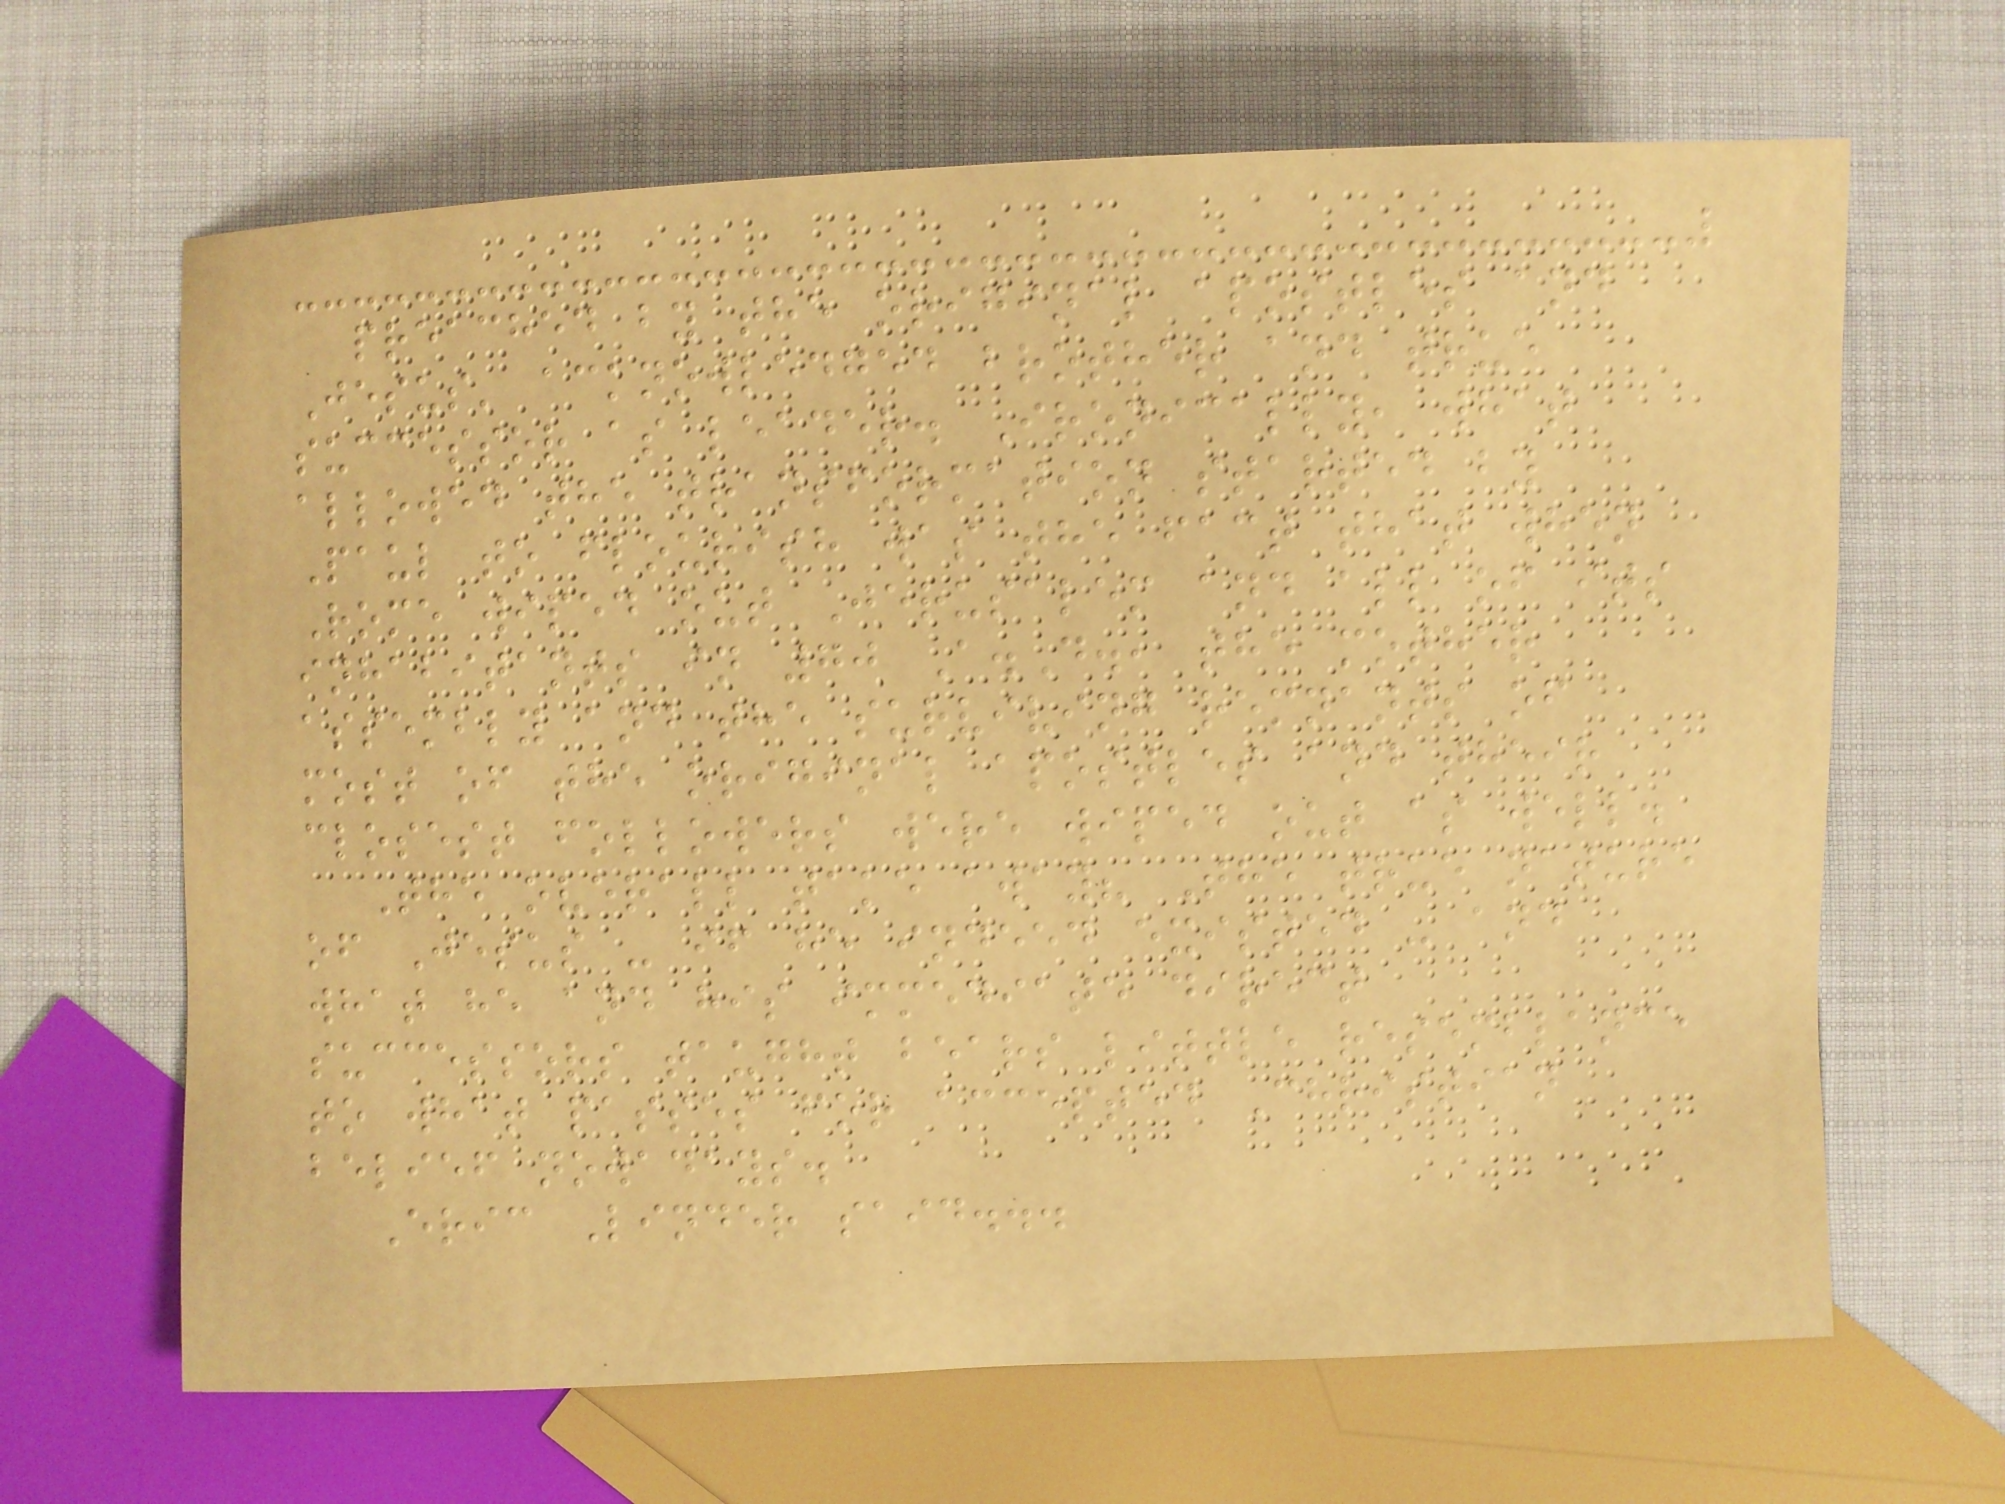preached by the original apostles and
Jesus' acknowledged brother and true
successor as leader. Ironically, what
allowed the transformation started by
Paul to flourish was the fact that when
Rome wiped out Jerusalem and all of its
inhabitants in 70 A.D., the mother
assembly and the surviving remnants of
most of the original apostles and their
closest followers were wiped out as well.
The overall take away? The true nature
of Jesus - if he indeed existed - and
what he and his immediate direct
successors taught bears little resemblance
to what passes for accepted Christian
belief nowadays.
Eric Linder said...
